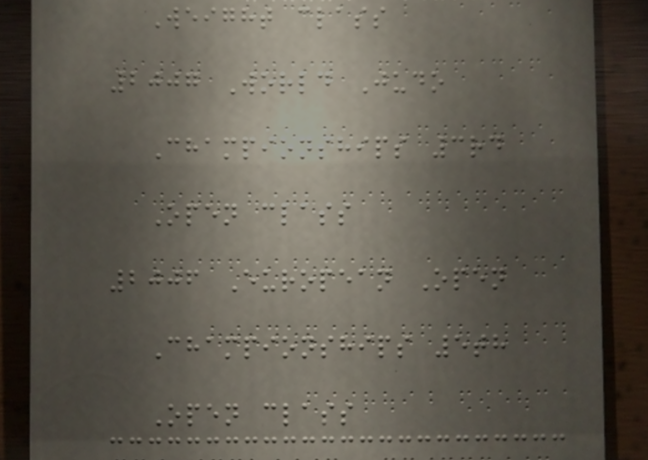Weight class
2007 World Judo
Championships 3rd
Open class
2006 European Open
Championships 5th
Open class
